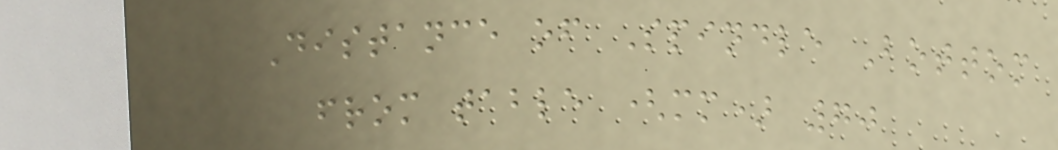Distance of Spindle Bottom
from table (mm) 70
